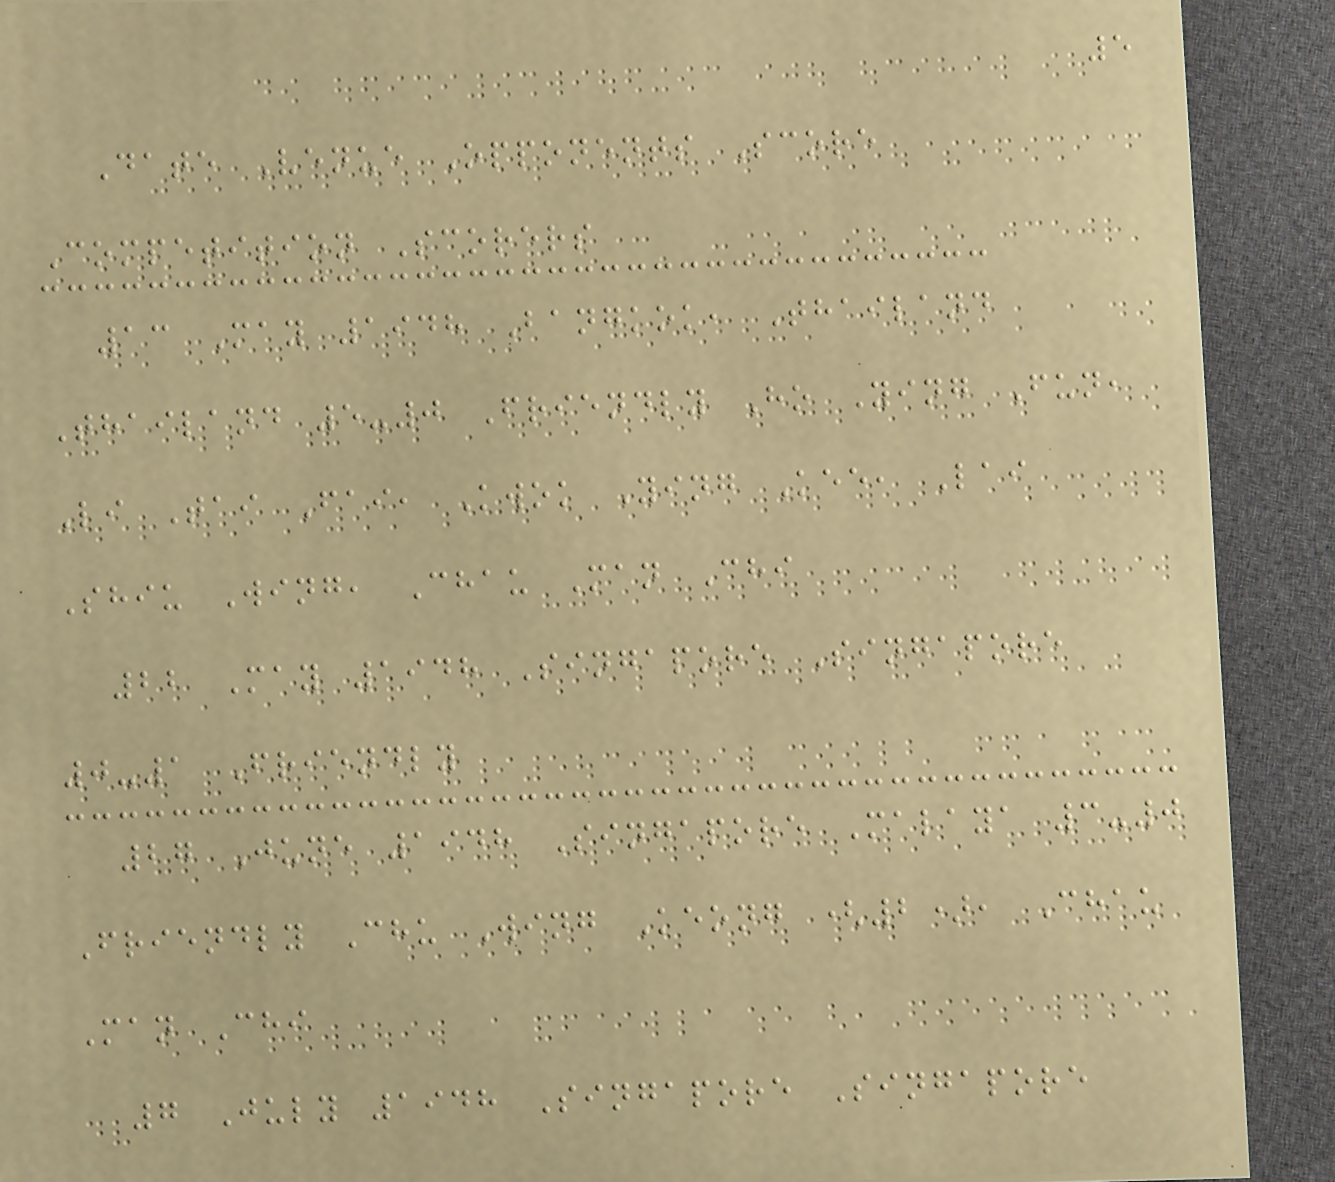5
Date Venue Opponents Score
Competition Scorers
13 May 1948 Bangkok, Thailand
Thailand 5-0 Friendly Ho Ying Fun,
Li Tai Fai, Kwok Ying Kee, Lai
Shiu Wing, Chau Man Chi
22 May 1948 Singapore Singapore
0-1 Friendly
27 June 1948 Singapore Malaya 3-0
Friendly Chu Wing Keong (2), Chau
Man Chi
7 July 1948 Singapore Singapore
